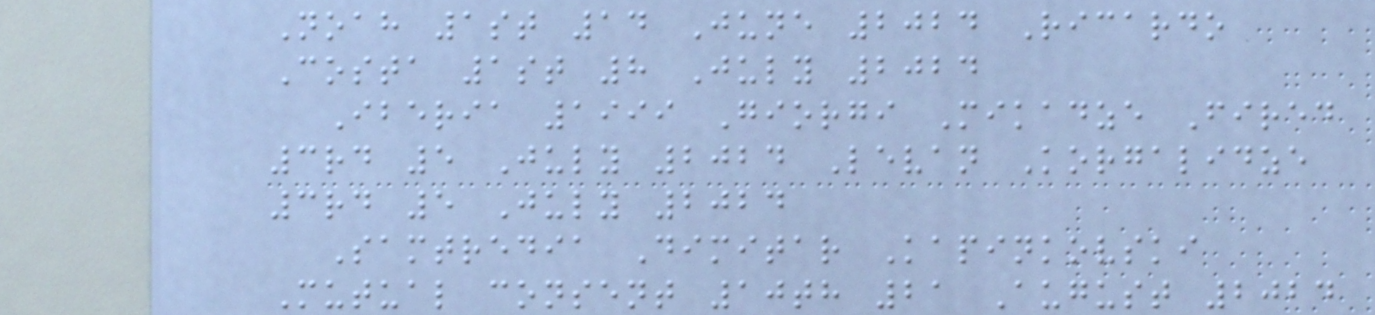Noah 1st 14 June 2024 Ricardo
Costa 1st 8 July 2024
Iberia 1999 Giorgi Mikadze Fired
3rd 5 July 2024 Levan Korgalidze
3rd 5 July 2024
Samtredia Dimitar Kapinkovski
Mutual consent 10th 21 August 2024
